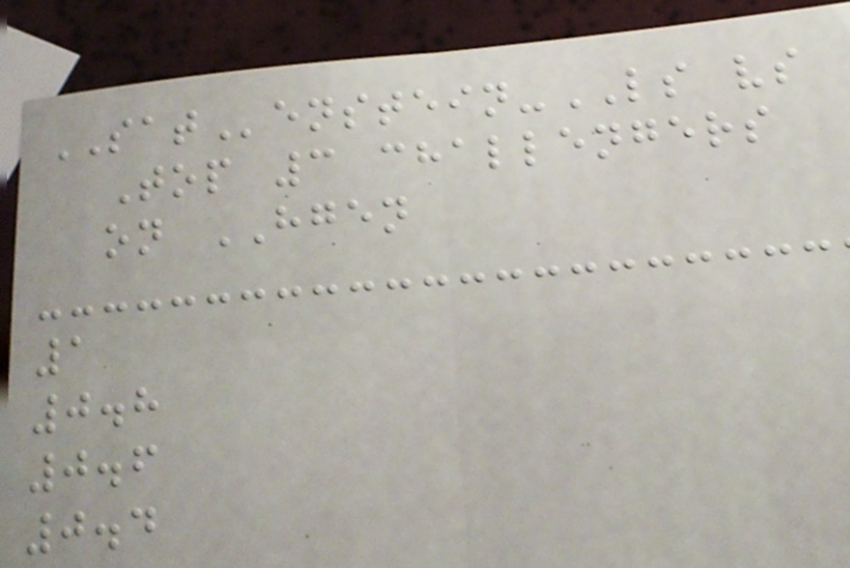SATenstein-LS vs
Top 3 challengers
on HGEN
1
0.8
0.6
0.4
